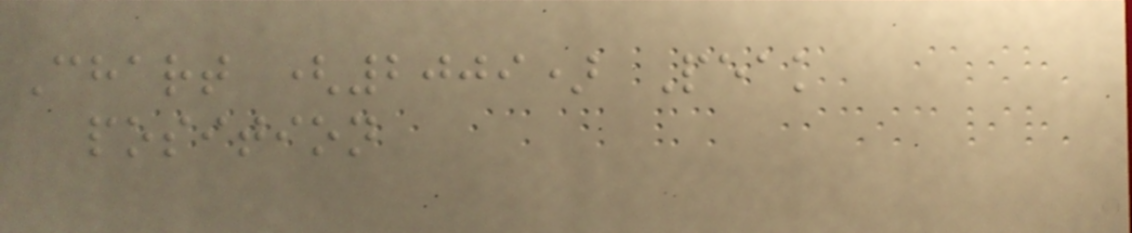Chart (2009) Peak
position
